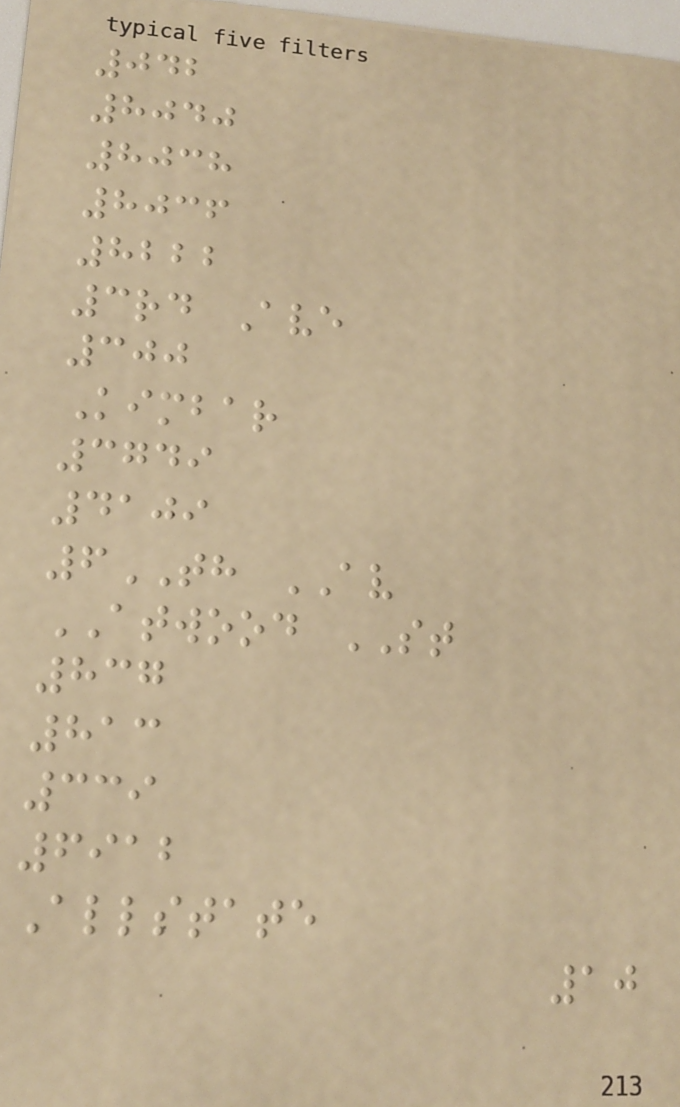042
8040
8038
8036
8222
3rd Ave
300
Kimbar
3749
4109
6TH AV
ATWOOD ST
837
813
339
6912
Allstate
10
